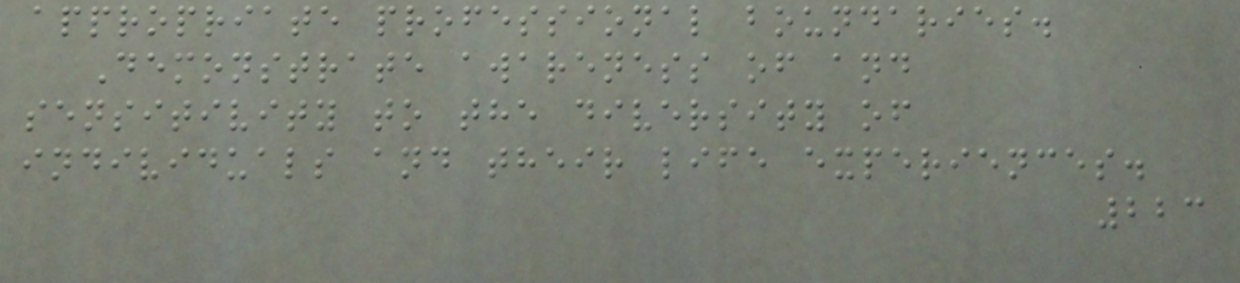appropriate professional boundaries.
Demonstrate awareness of and
sensitivity to the diversity of
individuals and their life experiences.
223
